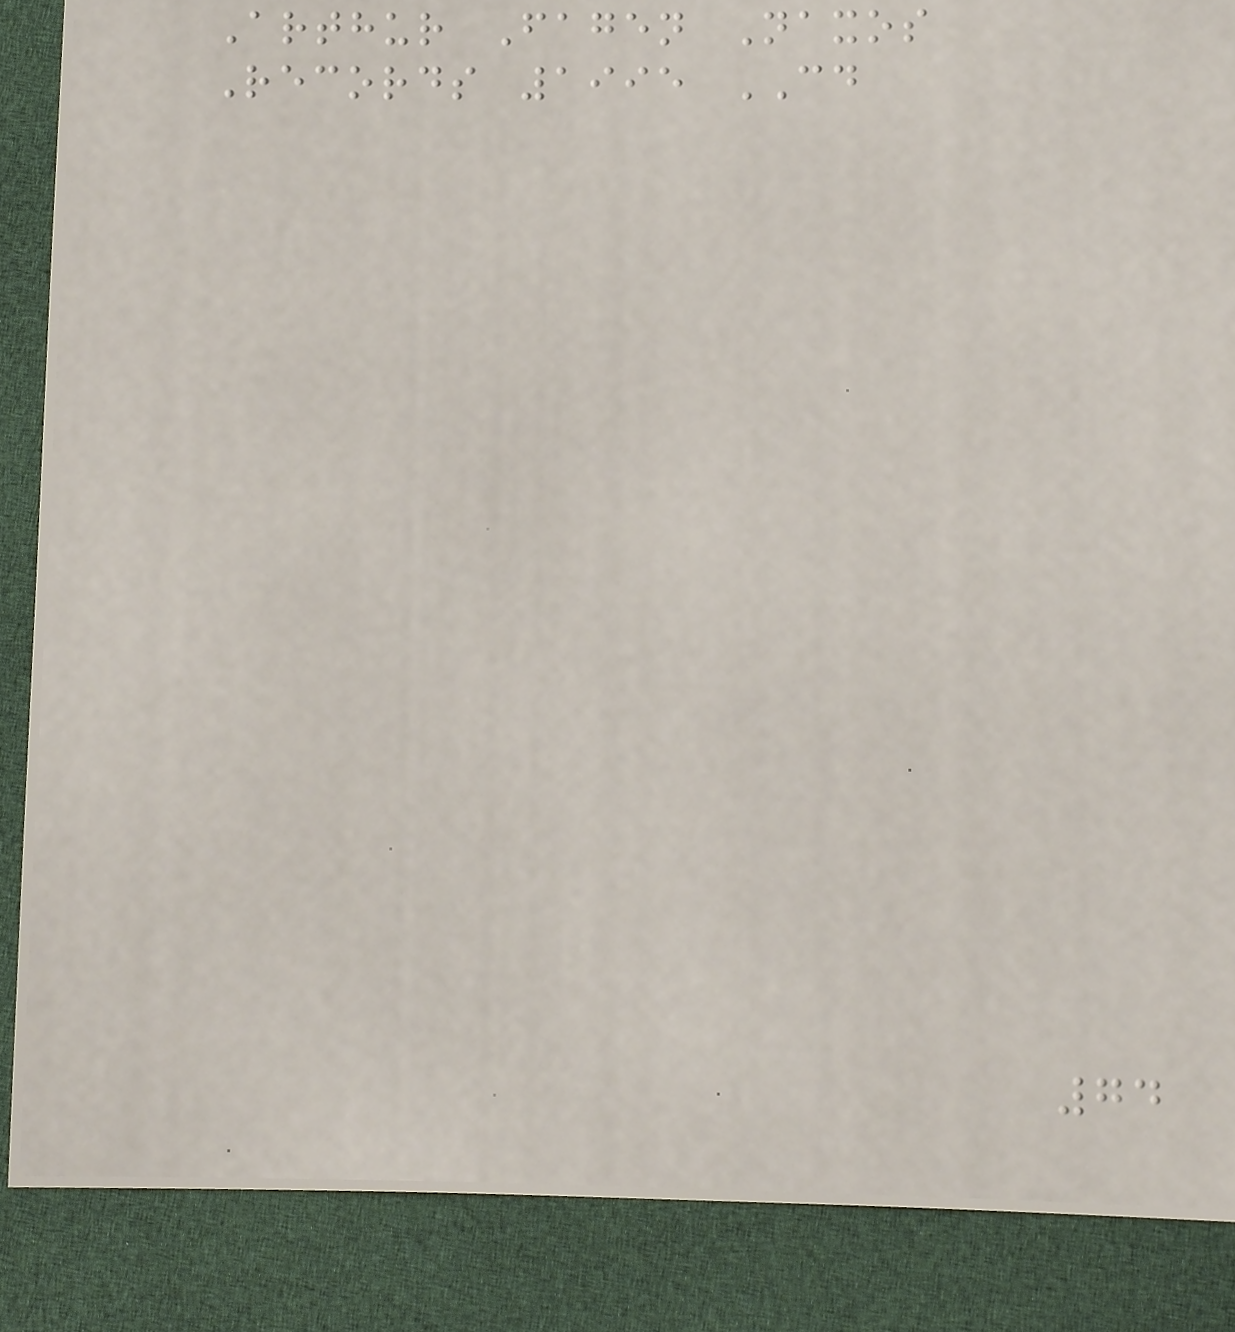Arthur Fagen Naxos
Records 1995 CD
74
